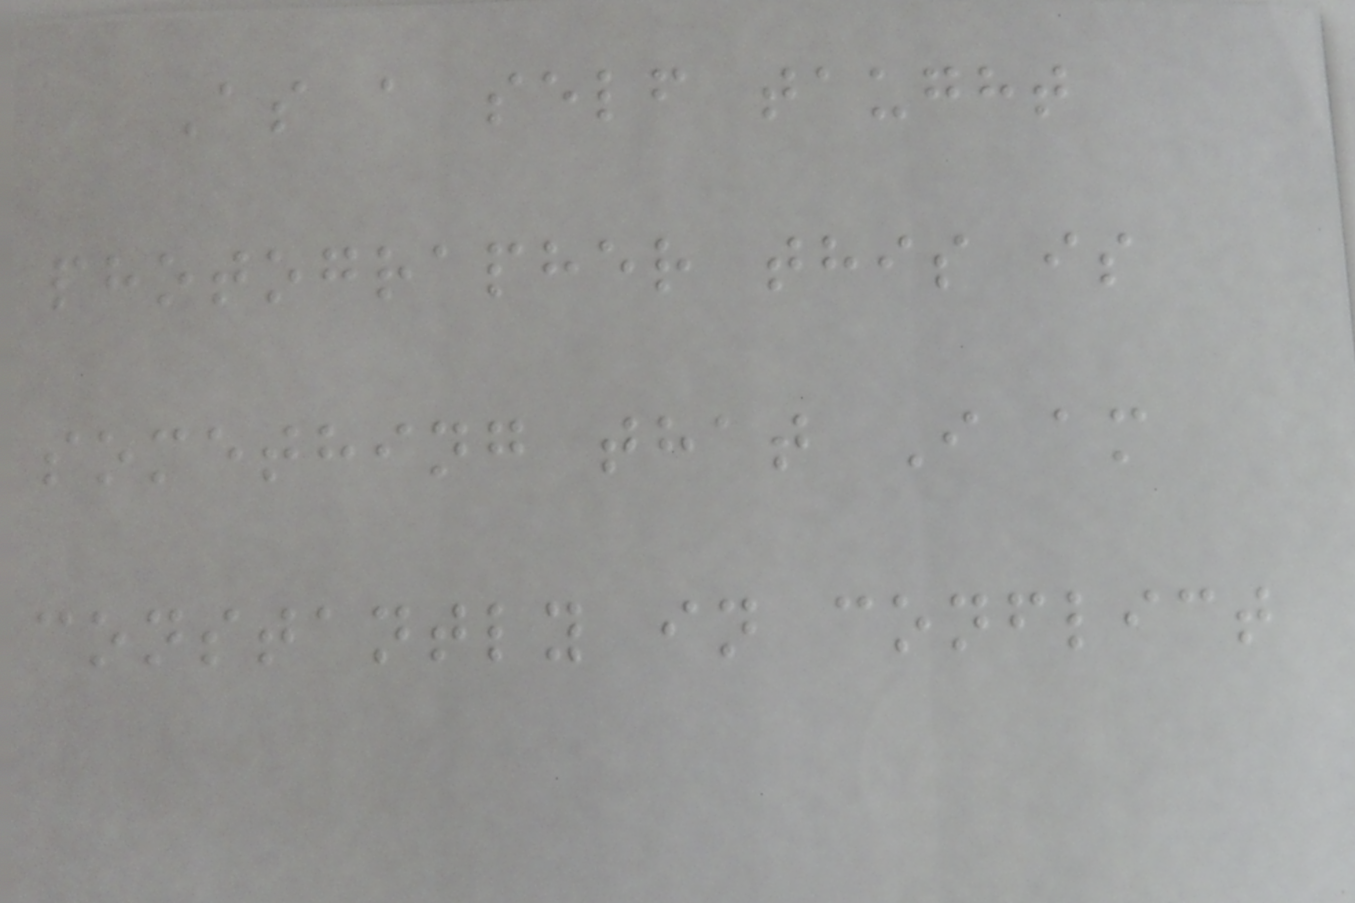As a self taught
photographer this is
something that I am
constantly in conflict
